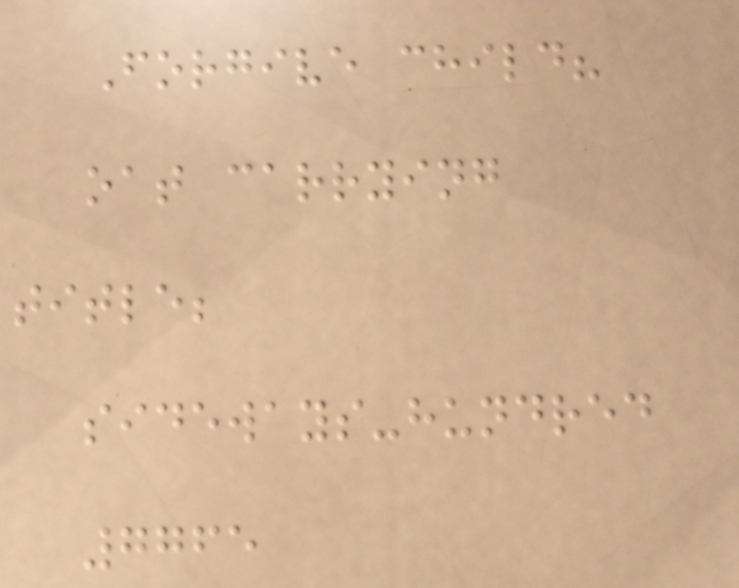Forgive child?
oat carrying
title;
sideways-hundred
7765
